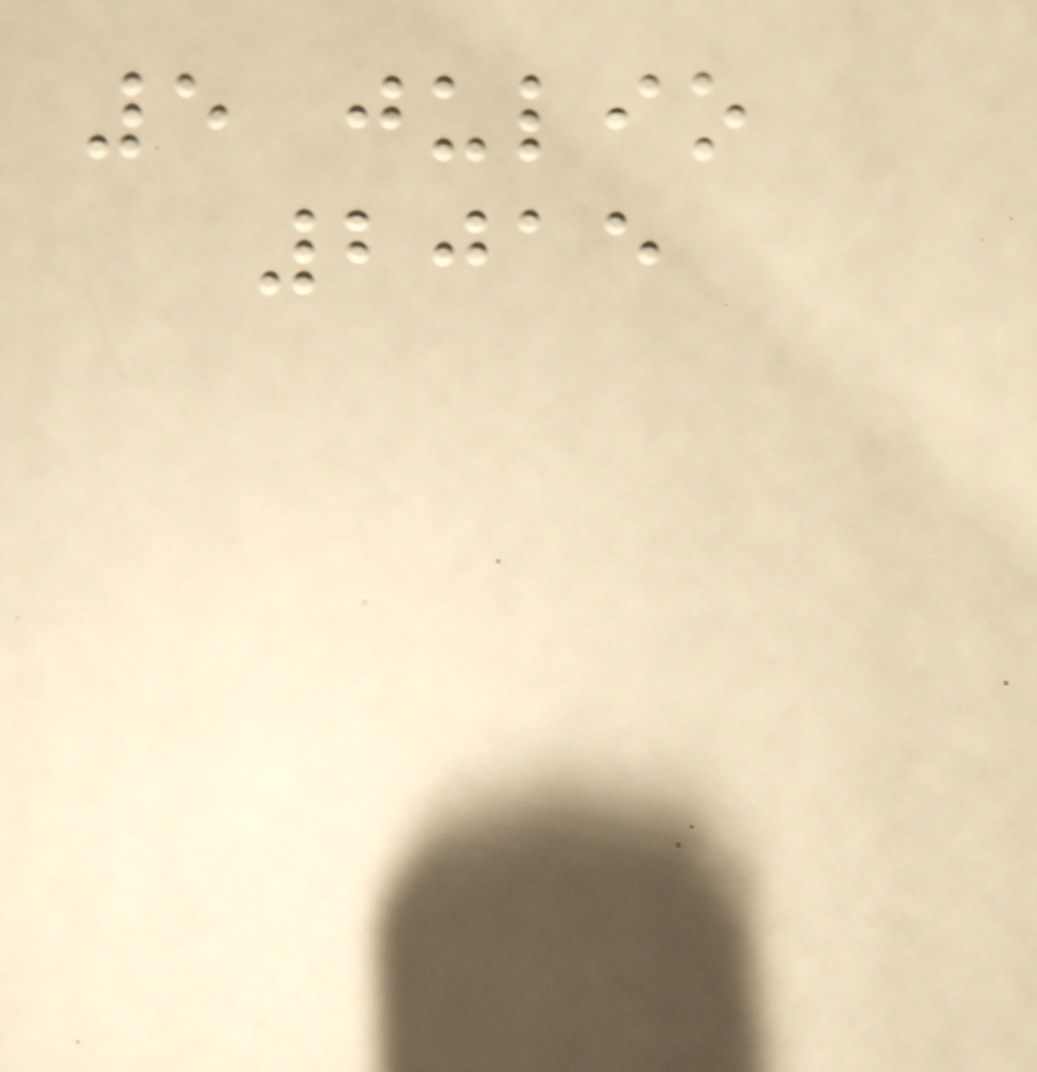5 julio
2015
